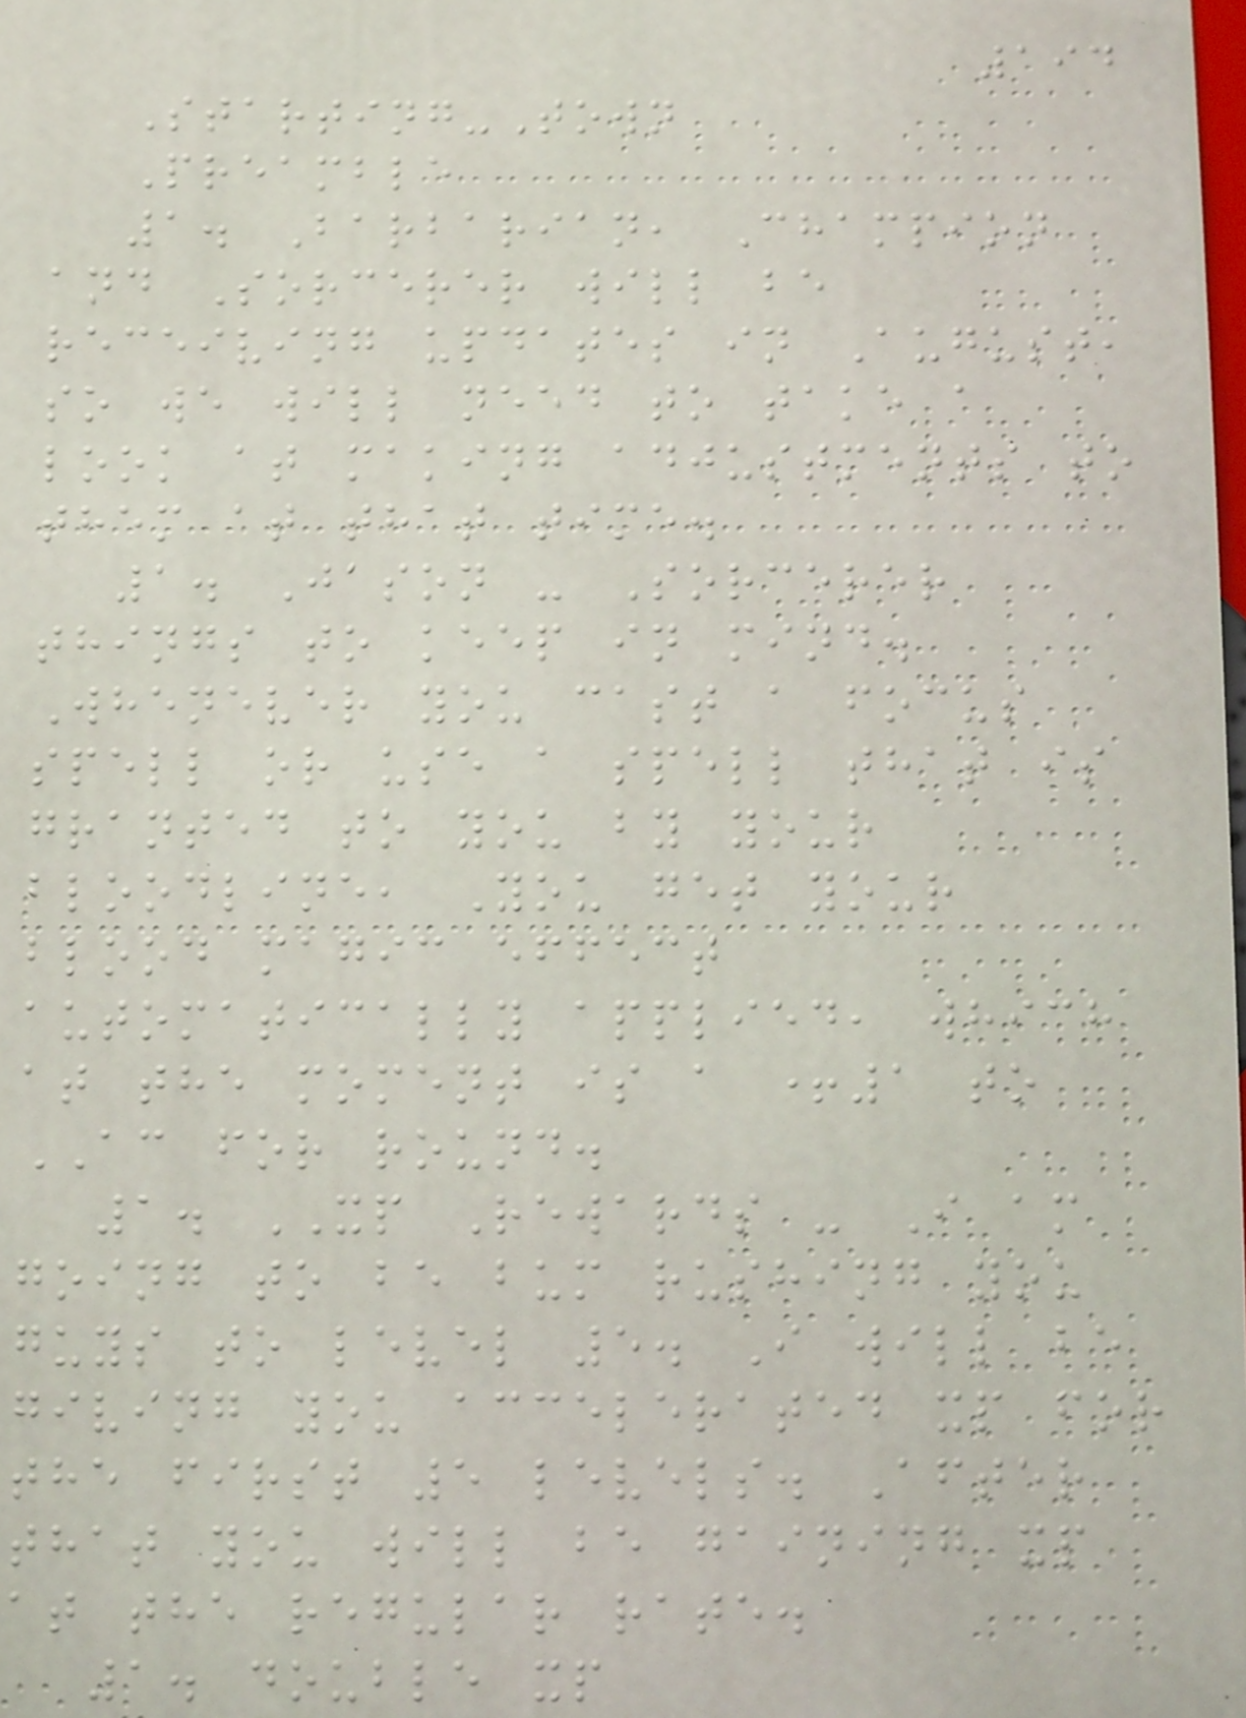194
Starting-Town
Preamble
1. Barbarian, Champion
and Sorcerer will be
receiving updates in August,
so we will need to take a
look at making adjustments to
them at that time.
1. Jason - Sorcerer
things to keep in mind.
Whenever you cast a focus
spell or use a spell that is
granted to you by your
bloodline, You get your
blood magic effect
automatically applied, which
at the moment is a +1 to
AC for round.
1. XP Rewards - I am
going to be bum rushing you
guys to level 5. I will be
giving you accelerated xp for
the first 5 levels. After
that you will be gaining xp
at the regular rate.
1. double xp
